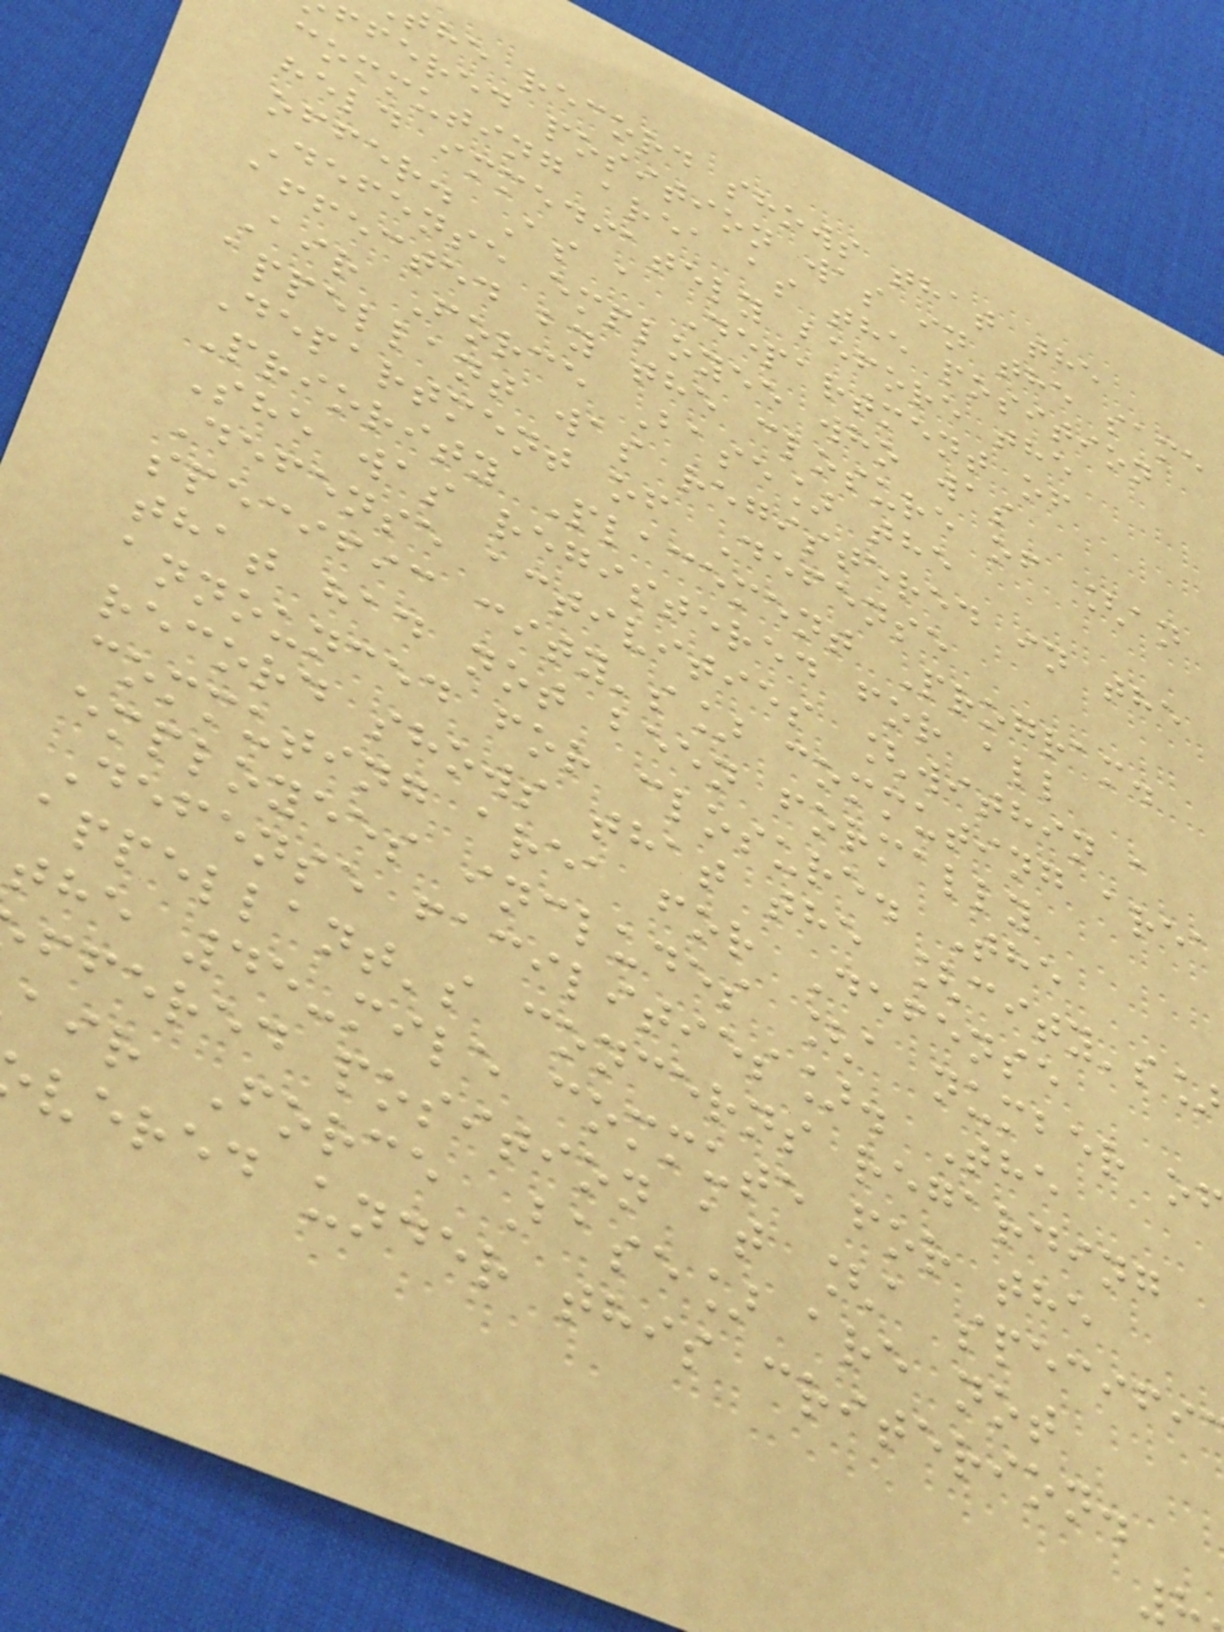the record shows that the
ffered position was in the same
commuting area as the position
held immediately before the
offer. As a Department of
Defense employee who was
affected by the closure of [an
Air Force Base] the
appellant was registered in the
Department of Defense
Priority Placement Program.
She was registered for all
Defense activities [within a
specific city's] commuting area
that had not been formally
announced for closure. The
record shows that the [city's]
commuting area for Defense
employees includes [a number o
Defense facilities]. The
appellant's concerns regarding
the 45-mile commute for the
ffered position at [a specifi
air Force Base] are not
vered under this criterion.
